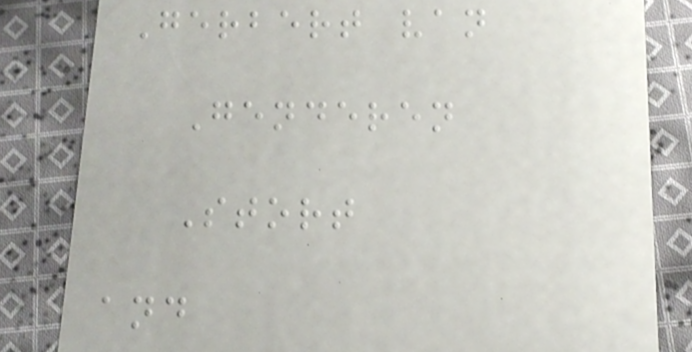Gerbert van
Genderen
Stort
and
